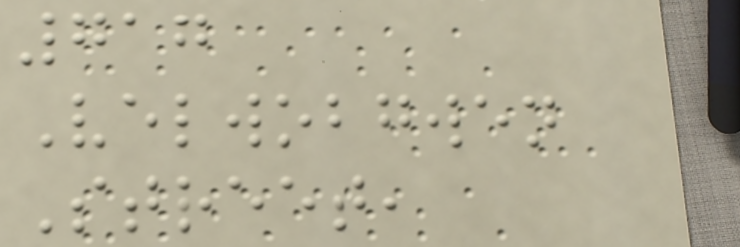717
Velwobgwen
Street,
